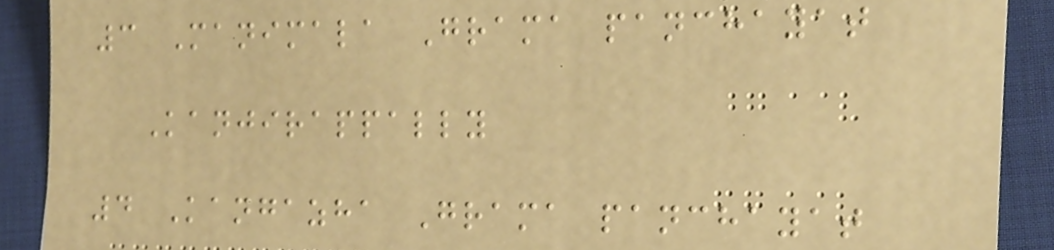3 Manimala Grama panchayat
Kanjirappally
4 Kangazha Grama panchayat
